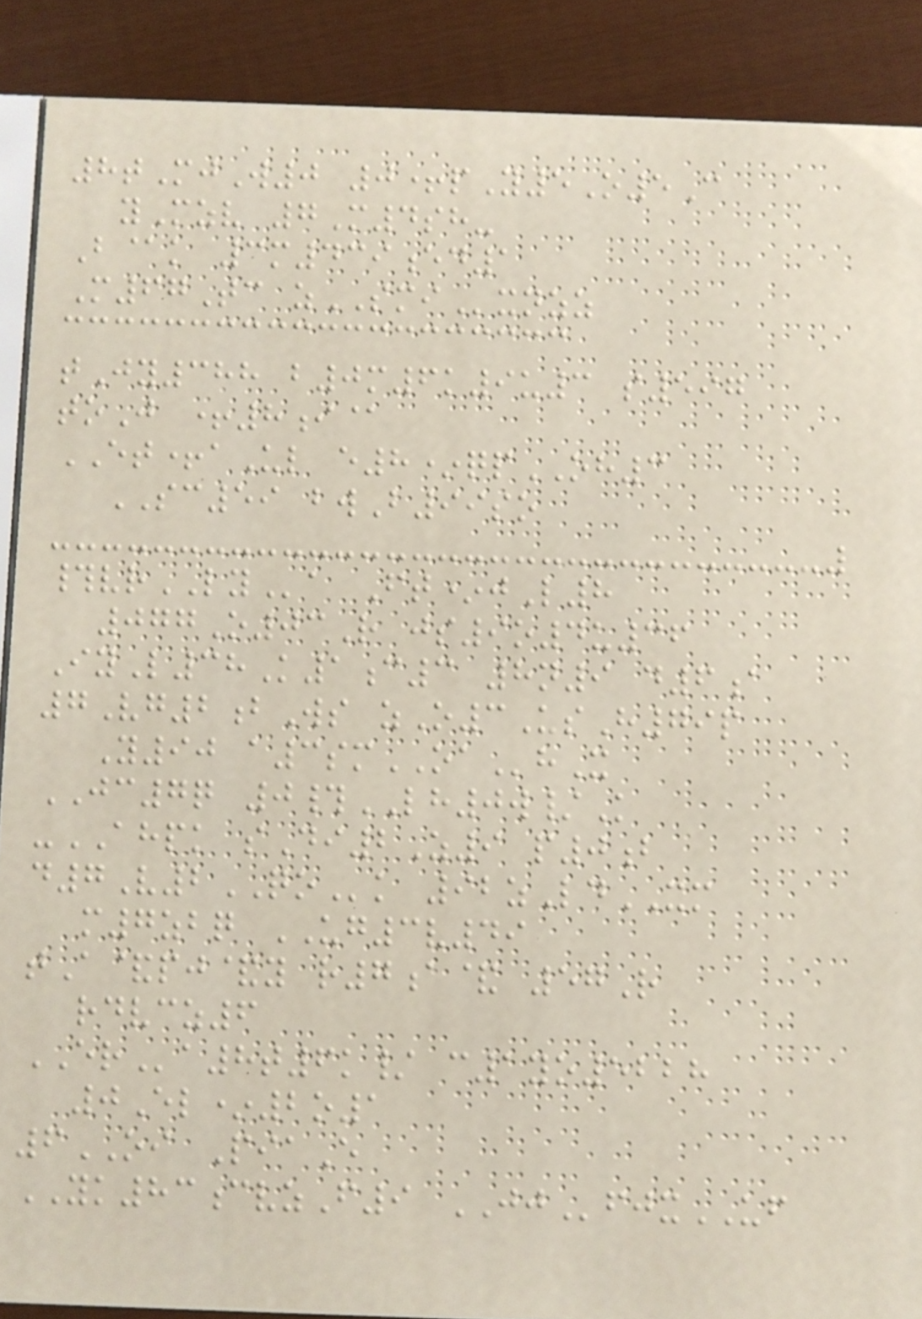8tMjW0 0+pY5O5C
yMzv 7M4sh-
B@k 3m439ed1
M67Tc zSMIxnzz
tJy388 b0m6k9u3 s597
toJ +8i@
ET+aUl e8*qpOH3
SC59 bwB99so
#vrLYa Ft*jL8
077O03R js9o4u36
IyL38K1c3 8n9 d6a
7Vg2bWs zO3UsH79p
Y90 a3smOAhX
JC7q 0#LH0w/K
-AHPK sDi2Z9 p0b
d7V2QOk 92zLdXM
m7zbq UG3v49
tA&pj&y r7a& 57R
rdvcz6
ERa8t6k/ c1yo5228
0El*2o1
6OI PiaE
YK83cvzF9 JJfjxUF
